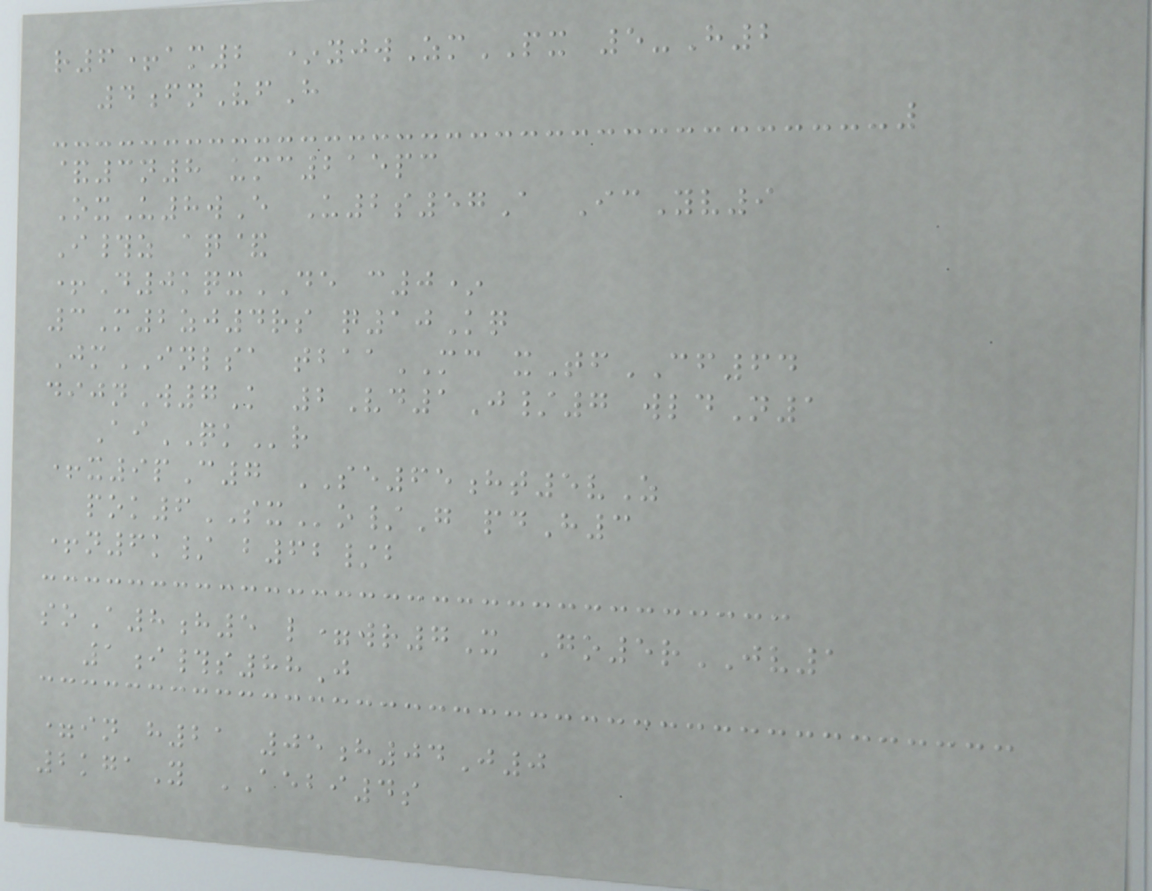r6+am2 *yjwZmPX 5-H2
4fnVfH
&3n8 umc215pc
OxU8wE U2s57A IcYv9
I#z aq&
+D0kqxDE c0*
3M2zj4rs q10Kq
JmINLSA tbaaMC xTfCF64
dijnW7K 2Vd1J/7 wldN1
AiQKr
+x9pC7 SE65ht5vZ
pok6SXo/G pdH3
+n6k/ b62/b
soA8h5 l=wr7X Go5rJV1
1i#s88J
=in h21 05h04J0
2kgaY AEBI4s
